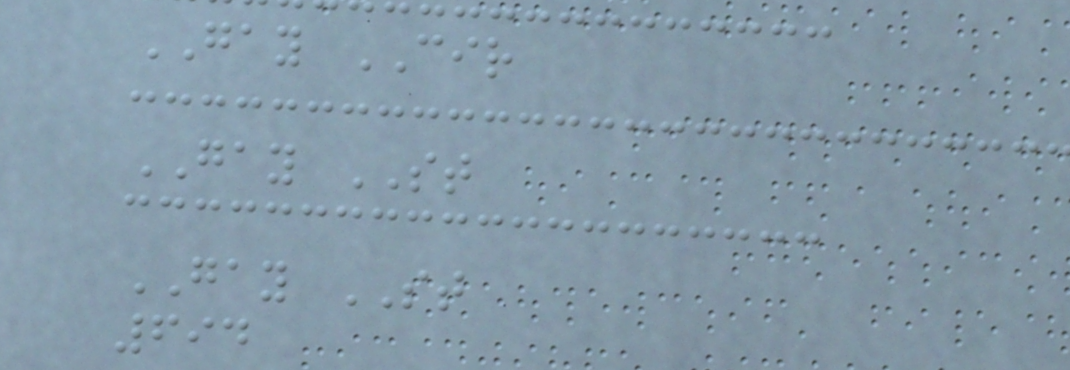GAY CIR
GAY ST
GAY ST
694
